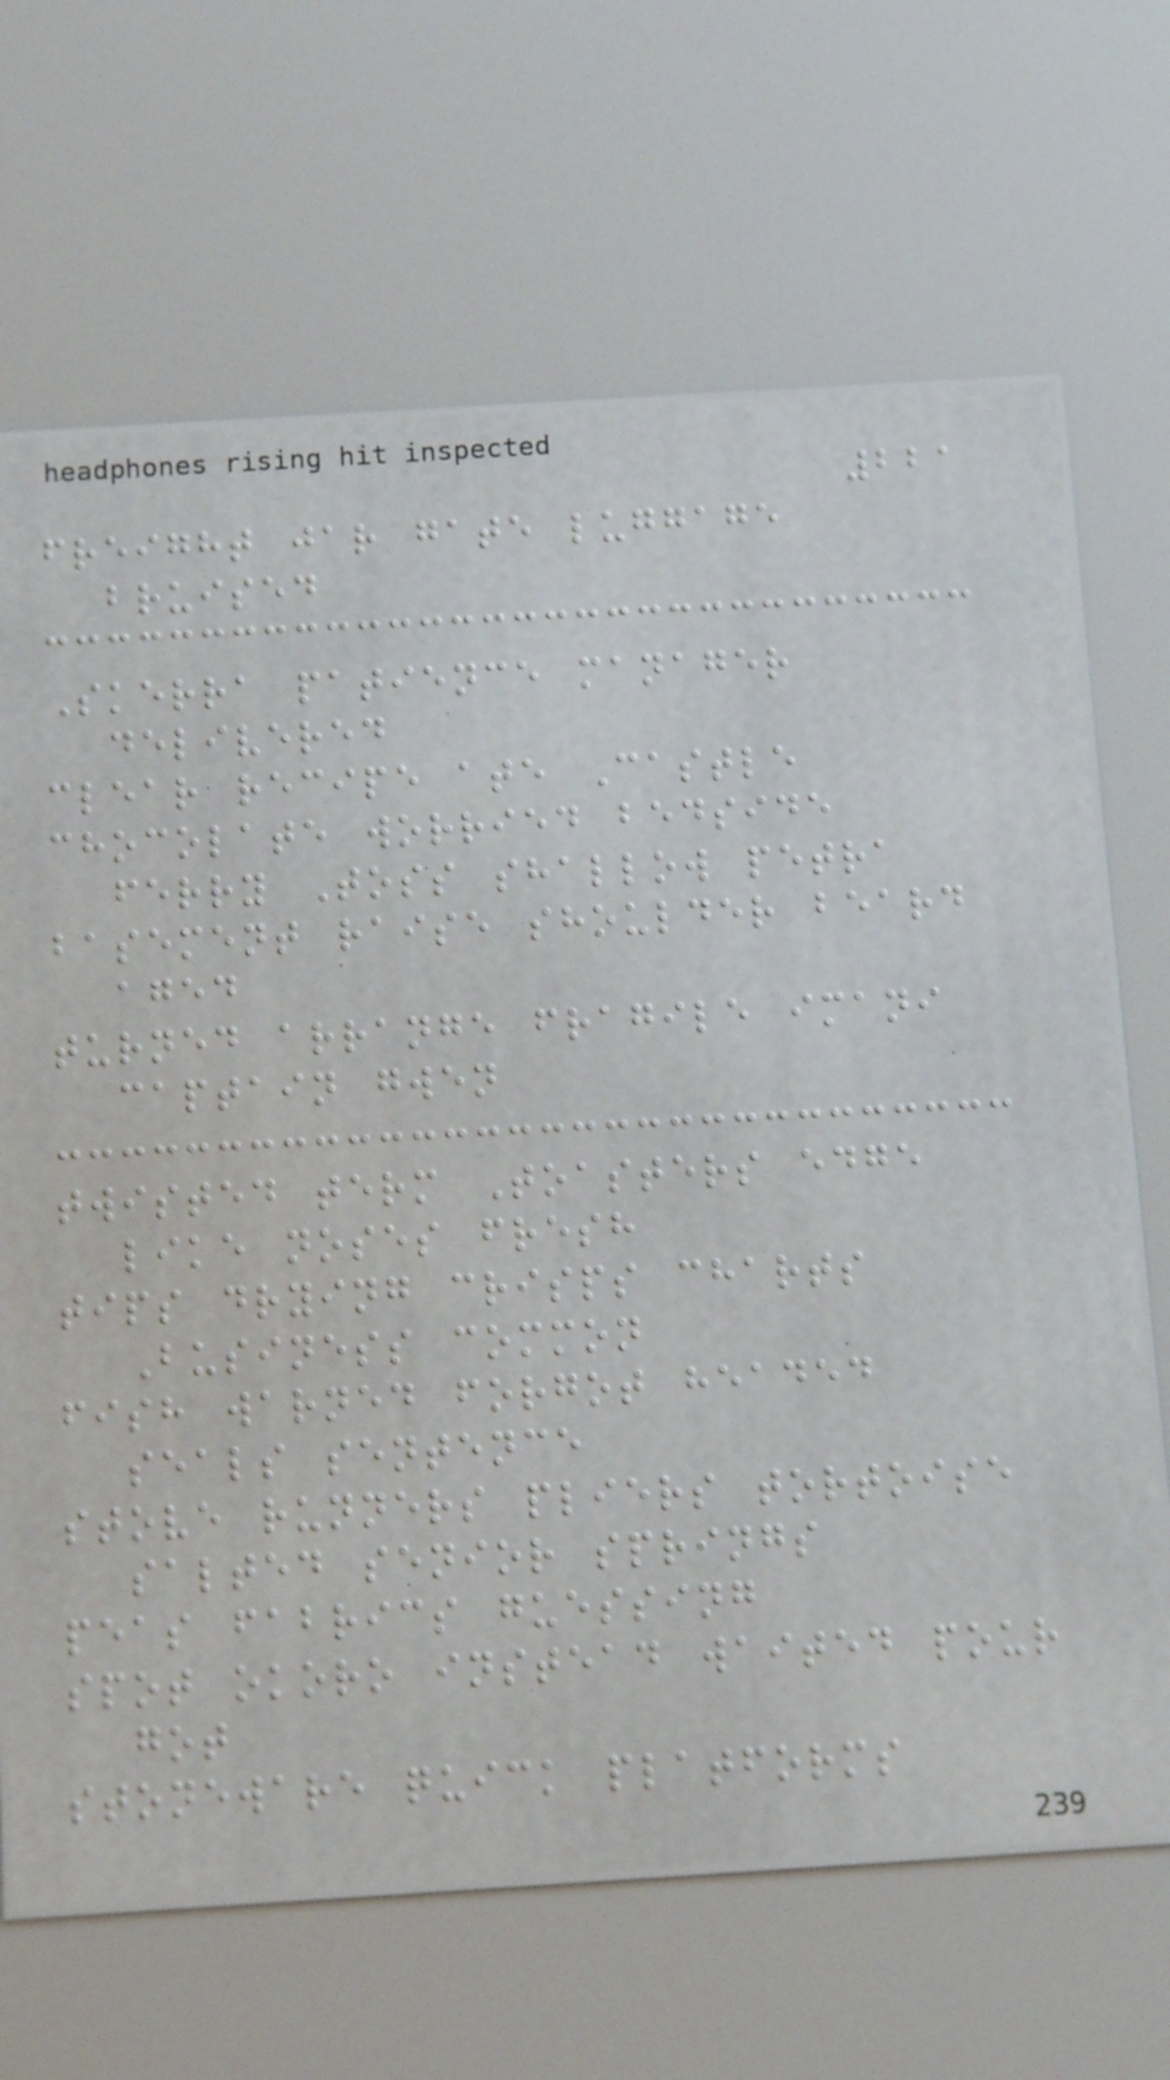221
freight jar gate luggage
bruised
Skerra patience manager
delivered
clear recipe ate Castle
chocolate worried bedside
ferry Toss shallow petra
basement raise shoulder beard
aged
turned arrange fragile imani
captain gwen
twisted term Toasters edge
like noses fresh
tips drying crisps charts
Business common
fish warned forgot headed
seals sentence
stove runners pliers tortoise
salted senior springs
peas fabrics guessing
spot okoro instead waited pour
got
stoneware quick platforms
